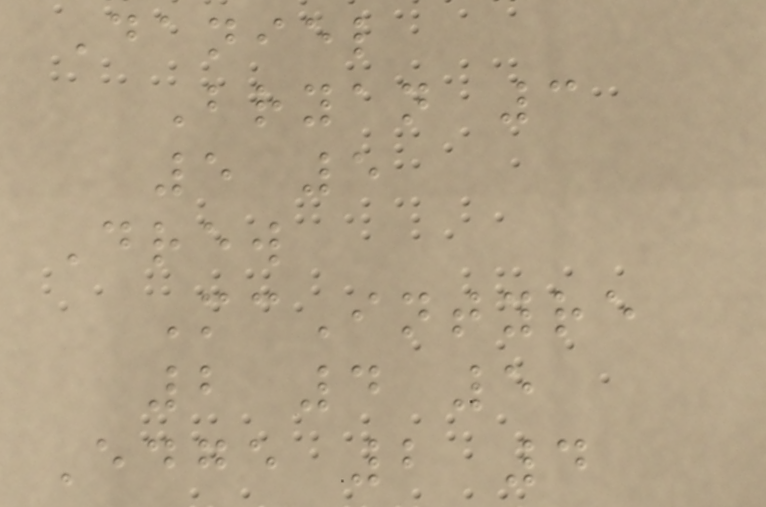Daniel
Bryan 3
5 5
Drew
McIntyre
2 4 5
Edge 2 4
